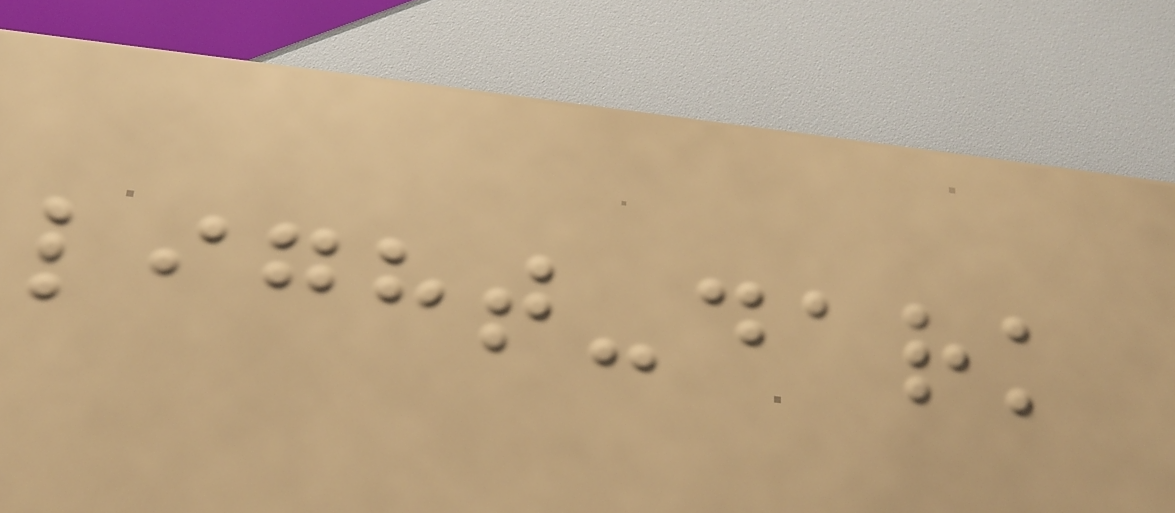light-dark
